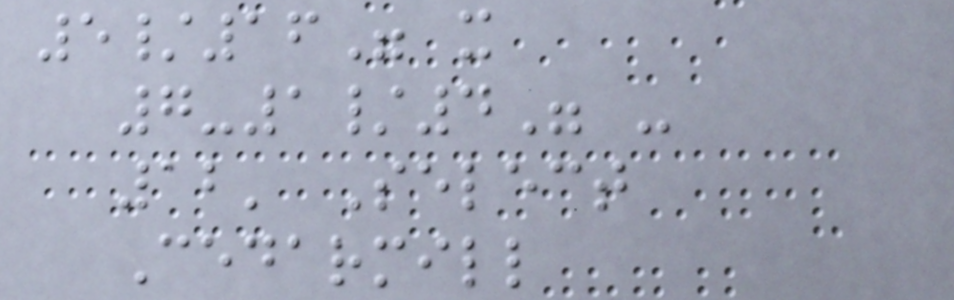5/16" x
7-1/4" -
12' Select
Cedarmill
